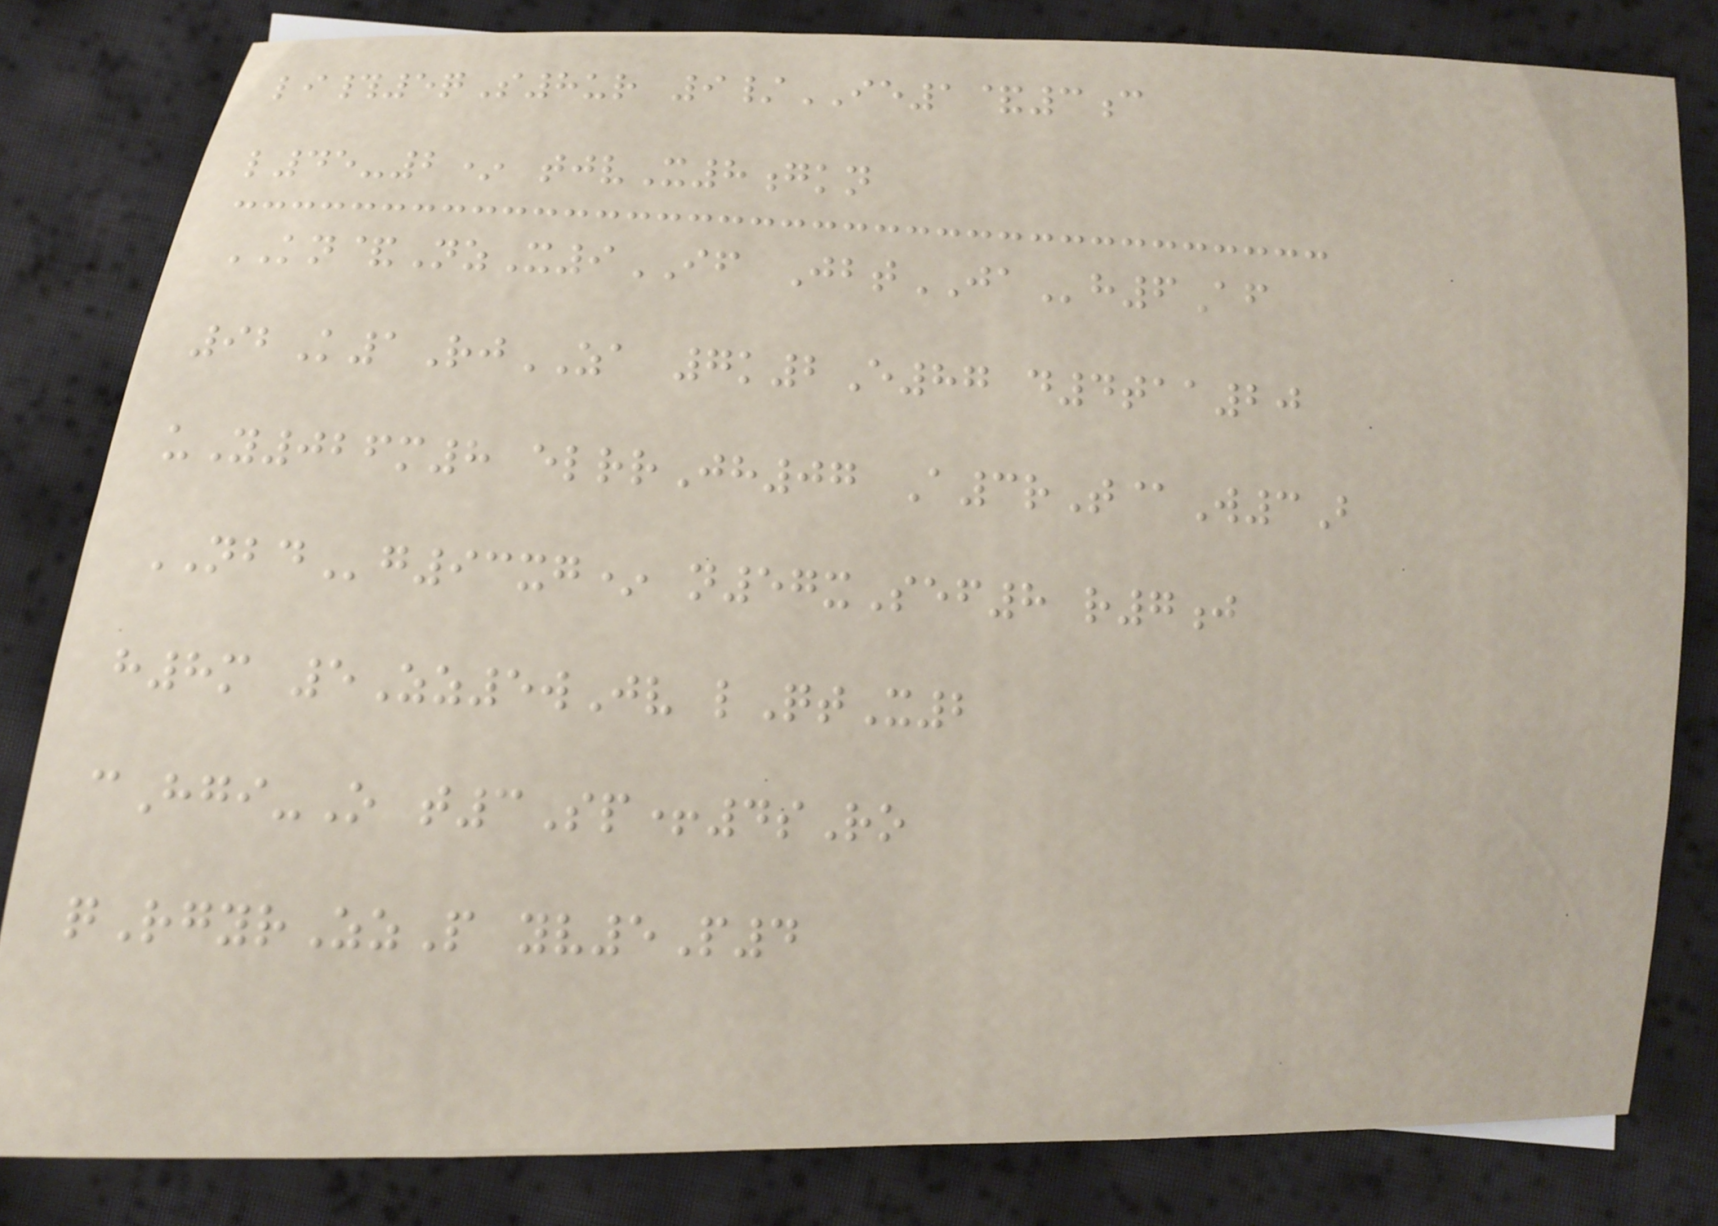li#5qS8ur 9/IE1&3c
l45-2* tjvX8gkn
KN&NzX9IF JbtJAh6Af
92K1RjZA 7k2E87 d4taa20
uY026m8 elrrJh07 A3rT@W3B
NBDg93xg* n57xSef8 r7j
h8m 5Zz5wJv lQtX2
cHgi-O t3Sp+4sRo
qRgyrZzP yv5P4
